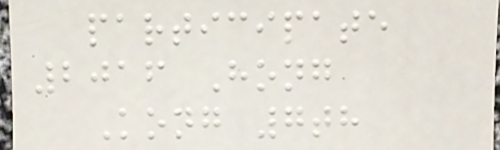participate
2016 Hong
Kong 7th
